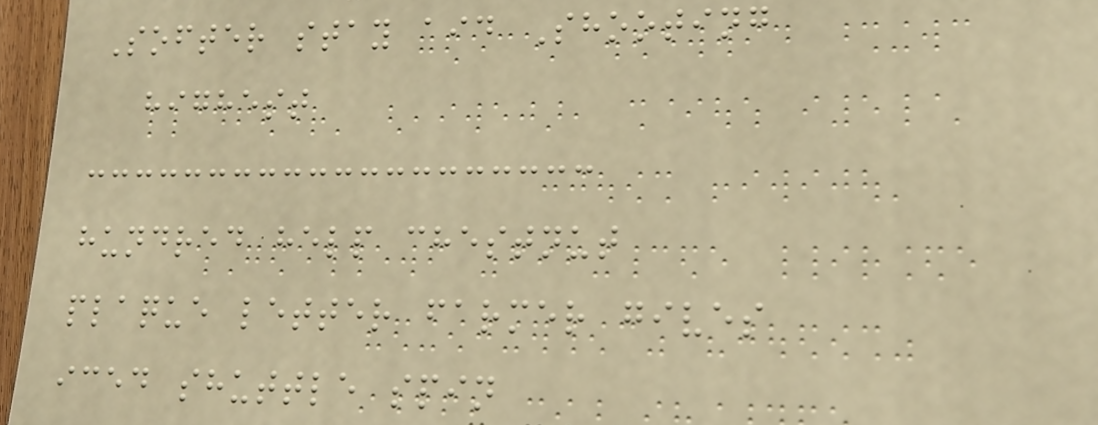Softer stay aid Shooting
highest
hundred help chestnut
plaque letter farmer gives
iced shuttle spin
